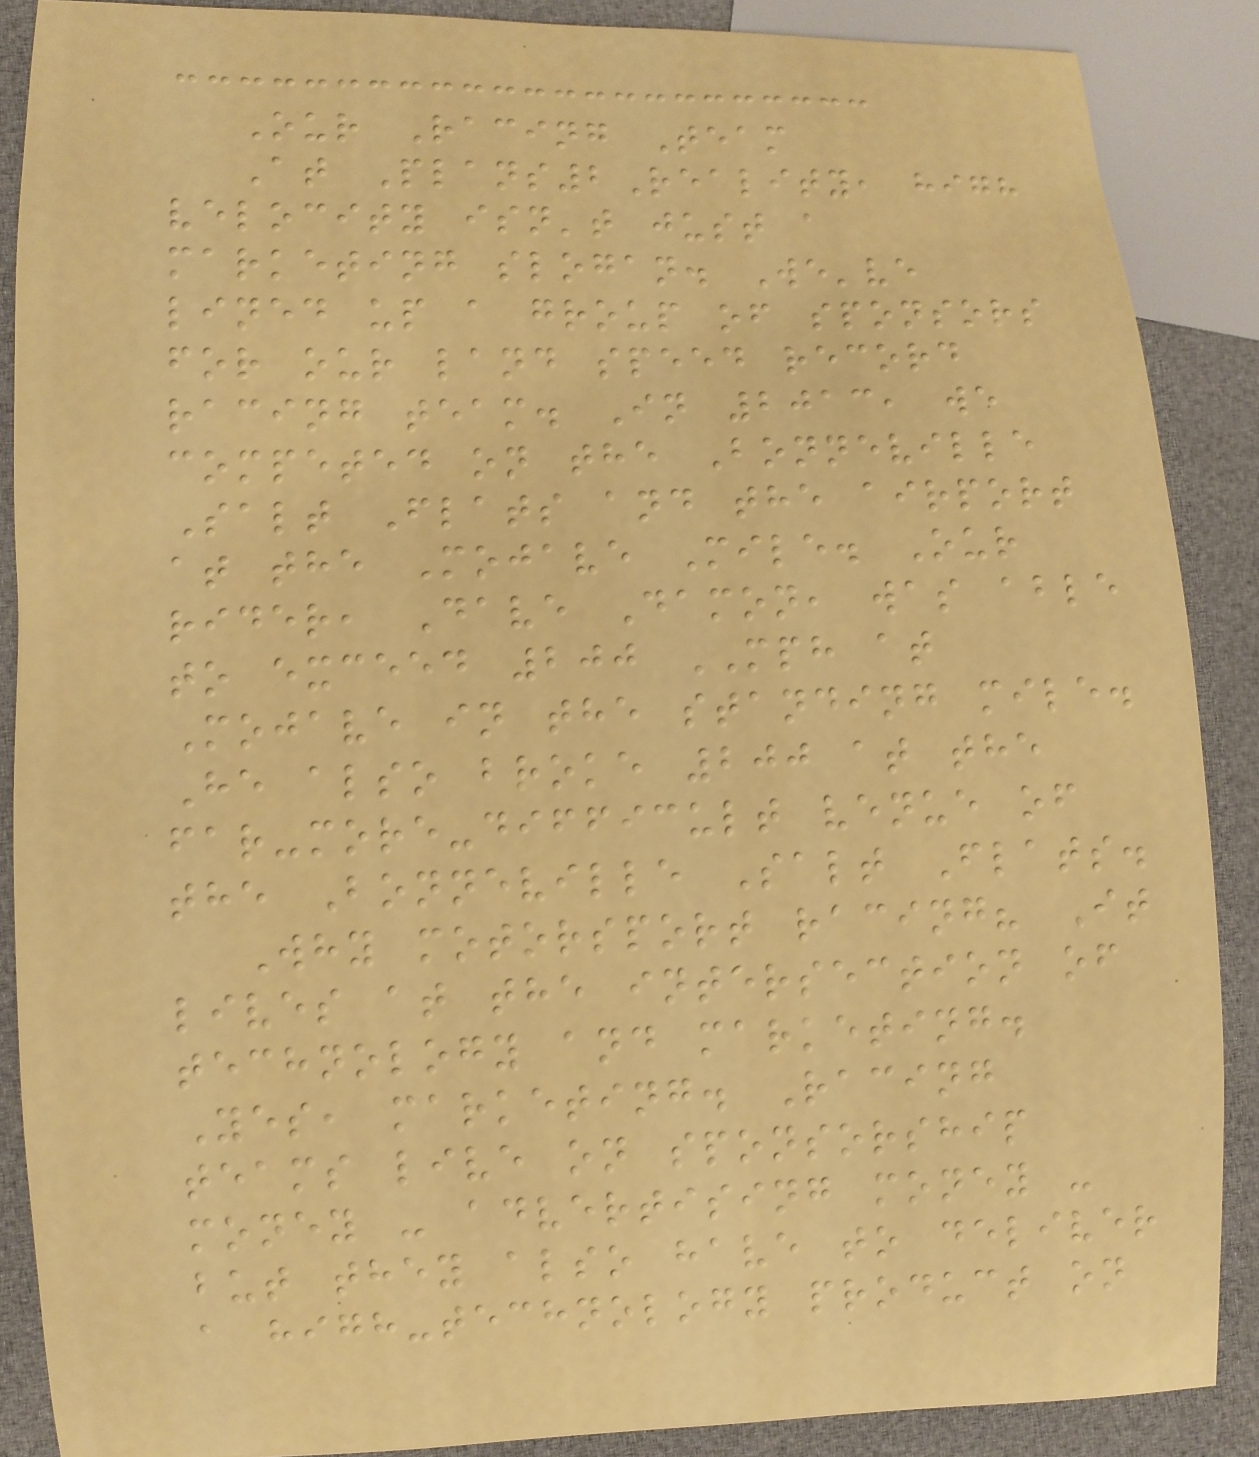Our Racing Team
At Plans2Reality, high
velocity isn't just a
marketing slogan. We've
lined up a group of sponsors
for our land speed record
racing team. In 2013, we
competed on the Bonneville
Salt Flats and the airport
at the Mojave Mile. Our
rider, Dave Damon, was able
to exceed 200 MPH at
Mojave in the standing mile.
He also broke 200 at the
far-more-difficult venue of
the Bonneville Salt Flats.
Why motorsport racing? It
lives at the intersection of
technology and marketing.
Yes, marketing. Racing
teams live on sponsorship
money - advertising money -
but they also have to deliver
a high-technology product on
